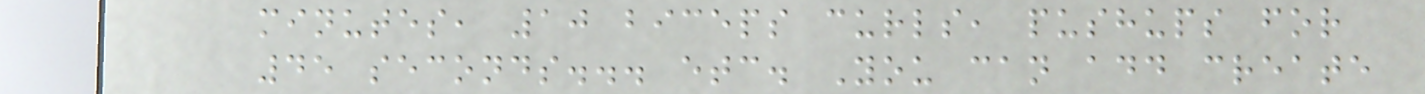minutes, 10 biceps curls, pushups for
45 seconds... etc. You can add create
